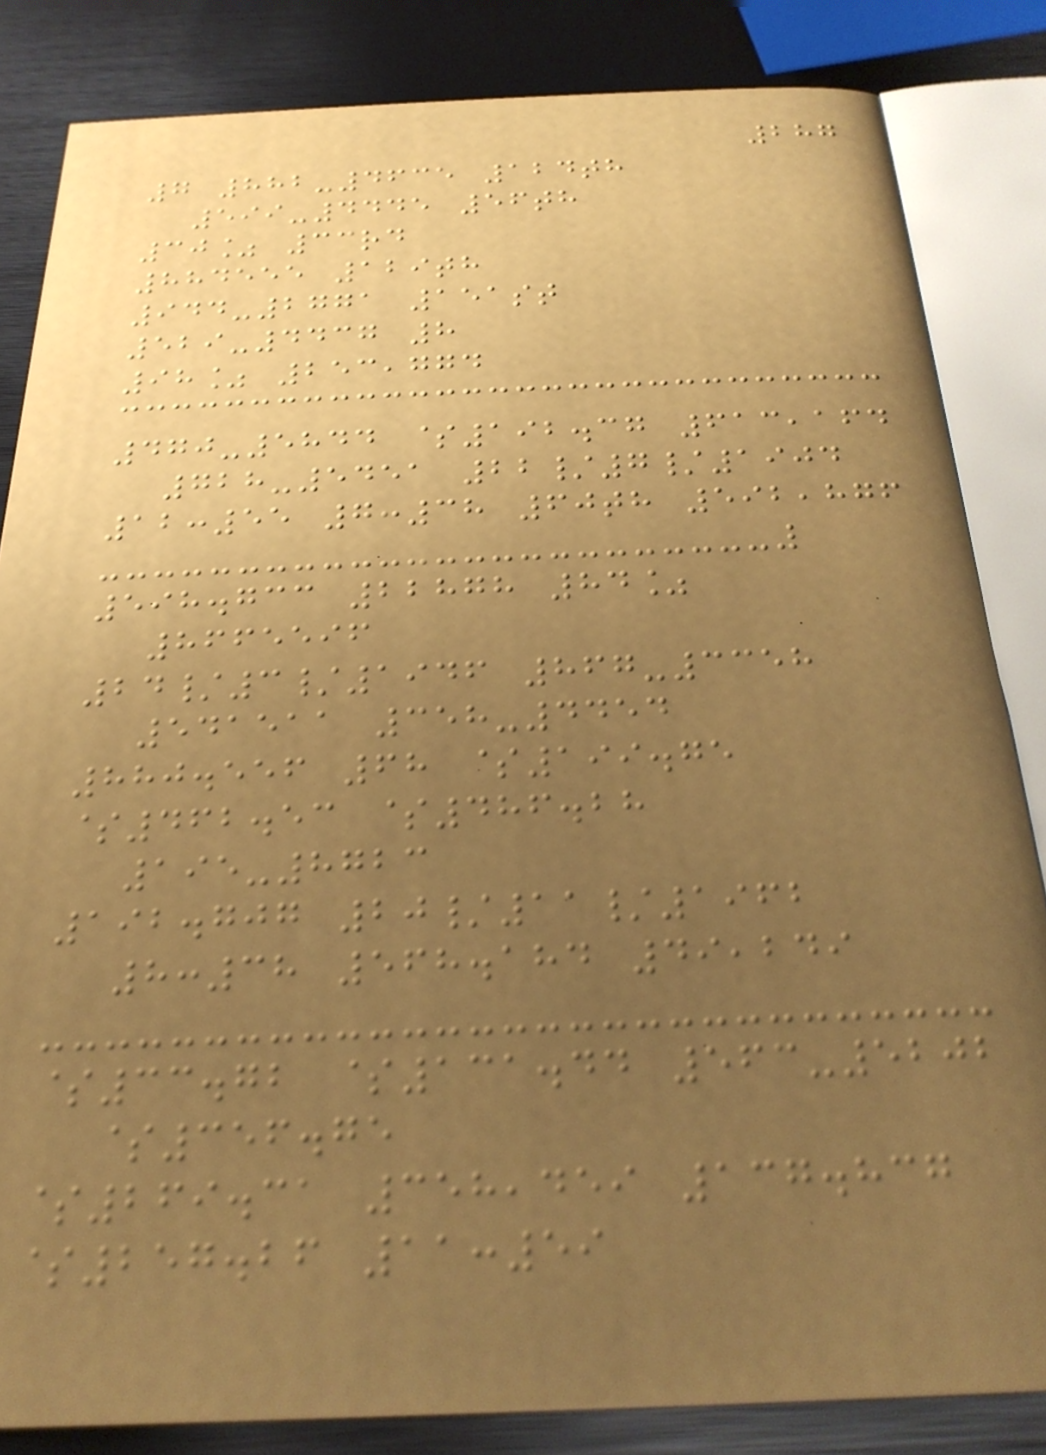287
7 882-4635 124th
599-4445 56th
30% 33rd
884555 129th
944-2771 151st
529-4437 8
98% 253,774
470-5844 $192.37 613,164
728-5451 22/7/1904
12:55 7:38 60th 592,876
598.733 22878 84%
8665596
24/3/1946 867-3358
541511 358-4454
880.556 68 $199.75
$462.53 $486.28
195-8723
192.707 20/11/1962
8:38 568.184 49,249
$33.72 $131.44 563-5202
$356.75
$269.31 358,459 137.837
$257.26 11:59
